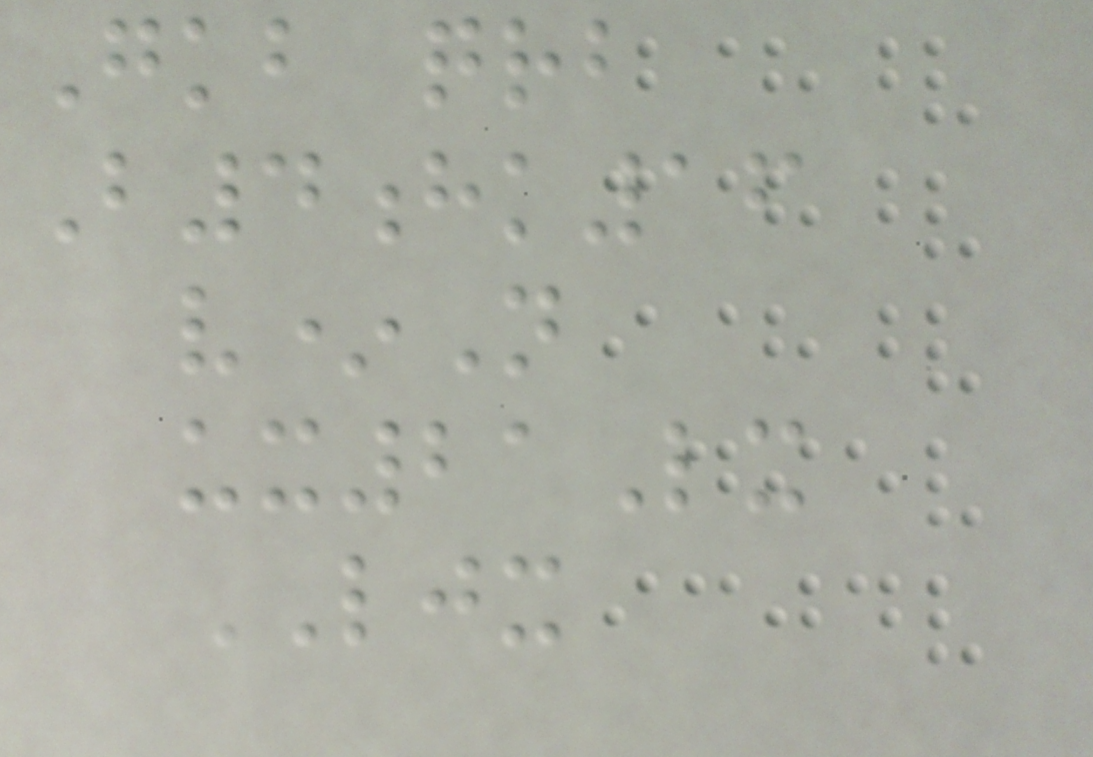Gkb qrb
B4hk16
v*N
ux21Lx
LJX
